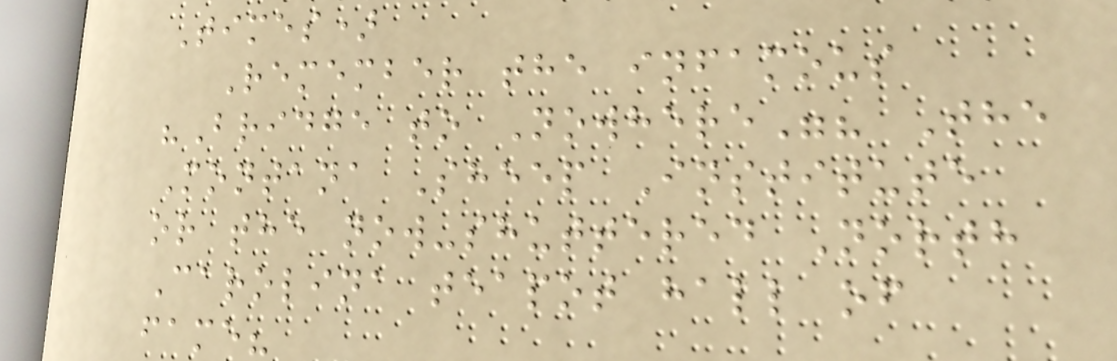Times)
Remember the infamous
"Bridge to Nowhere"? The
Montana Sheep Institute
or the now-shuttered North
Carolina teapot hall of
fame?
